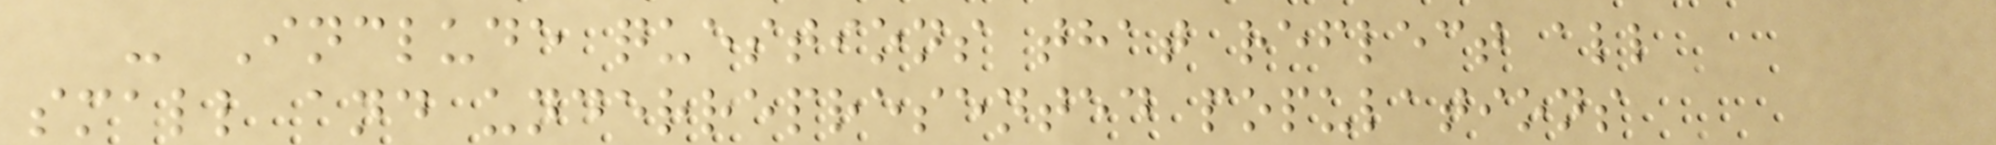- Include questions that reflect all
small and underrepresented populations
